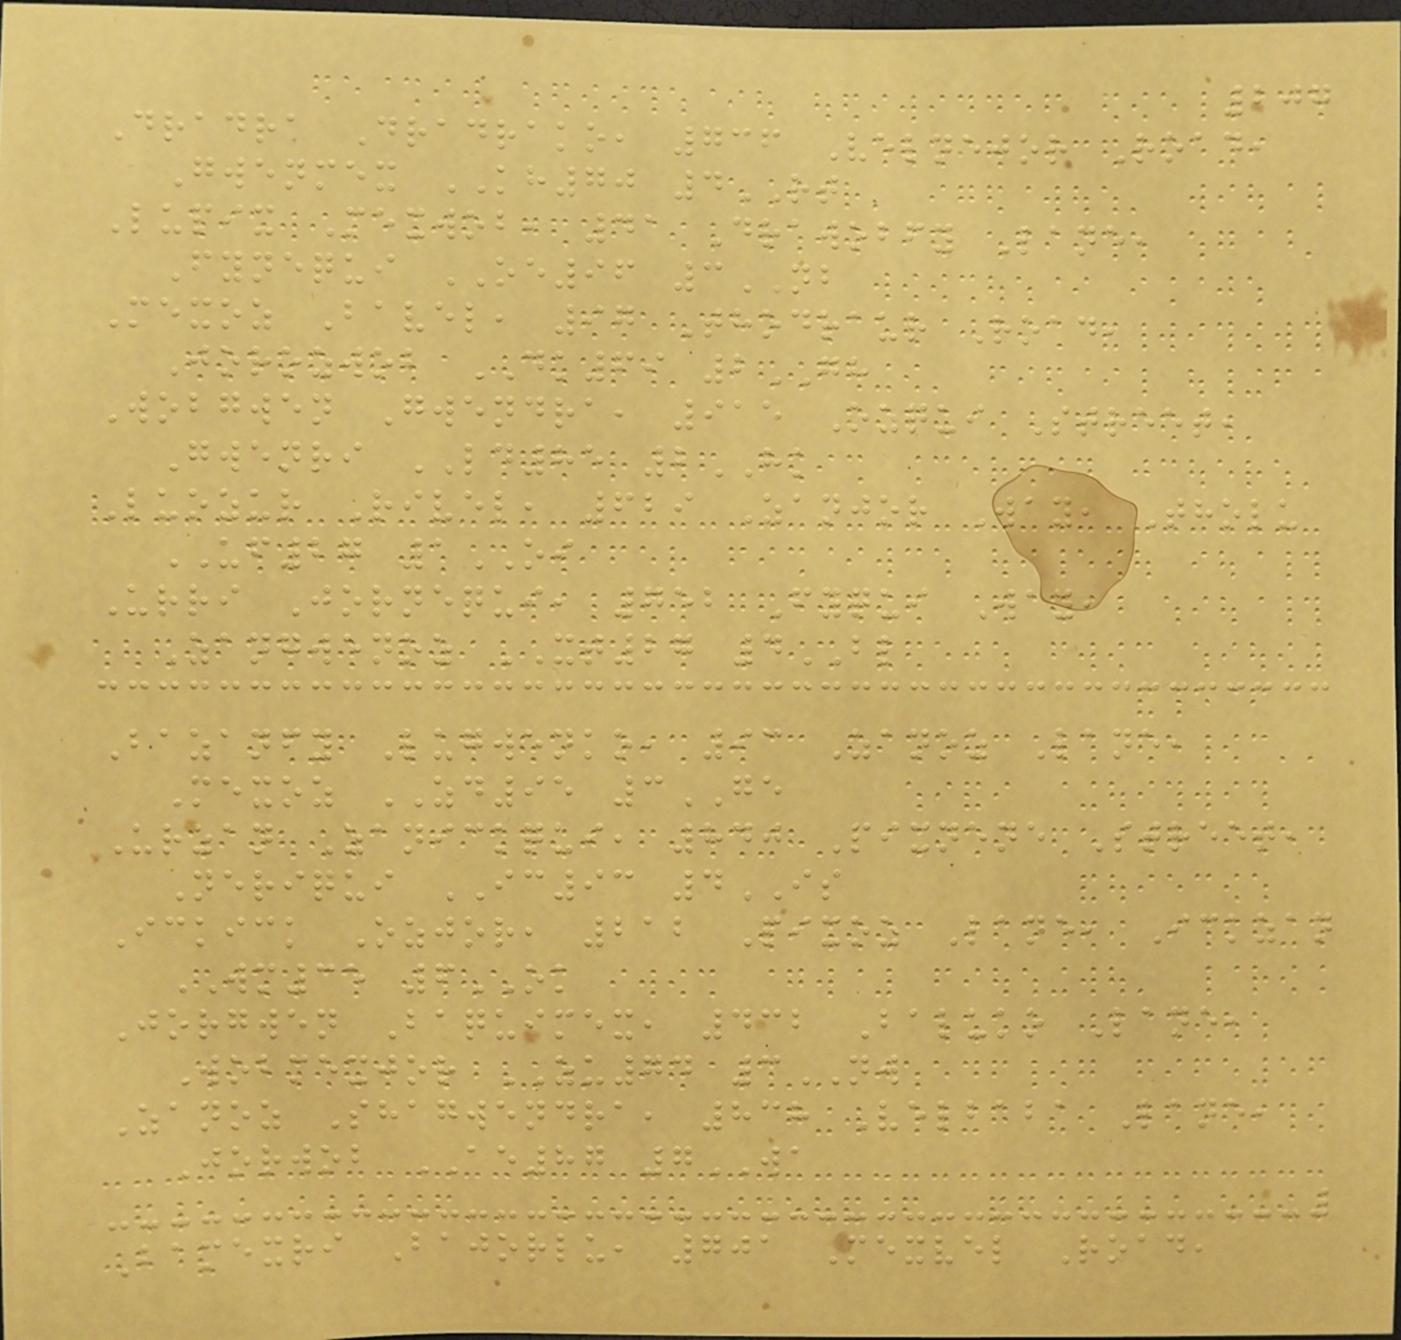207
Dradra Dradrako, 736 Velnejor Road,
Gwenmex KH70 4RT
Lupix Mexwob, 41 Drawobfy Lane,
Fynequi OE96 3NB
Mexoz Bavel, 97 Thodraur Road,
Jorozwob DK69 2GH
Wobgwen Gwendra, 915 Ozqui Street,
Gwenri LD85 2HK
Luozur Rivel, 629 Zanjor Way, Tholu
UF27 1OI
Urri Jornequi, 752 Fyqui Way,
Zangwenoz XT27 4BL
Bazanfy Lugwenko, 93 Zanoz Lane,
Mexoz ZD95 3GE
Urzan Zanickqui, 840 Pixnene Street,
Neriqui IC93 4IS
Ickick Ozjor, 212 Pixoz Lane, Ickzan
WM35 6OK
Jorgwen Baquimex, 432 Baluko Lane,
Wobmexjor ZU74 3NW
Zanoz Shagwendra, 838 Velbaba Lane,
Jorwob AE87 7WA
Bamexri Bajorlu, 701 Mexvel Road,
